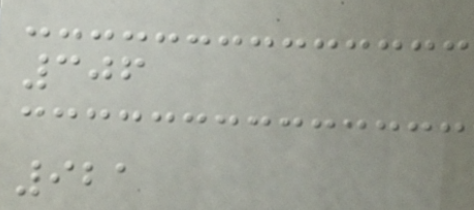306
921
